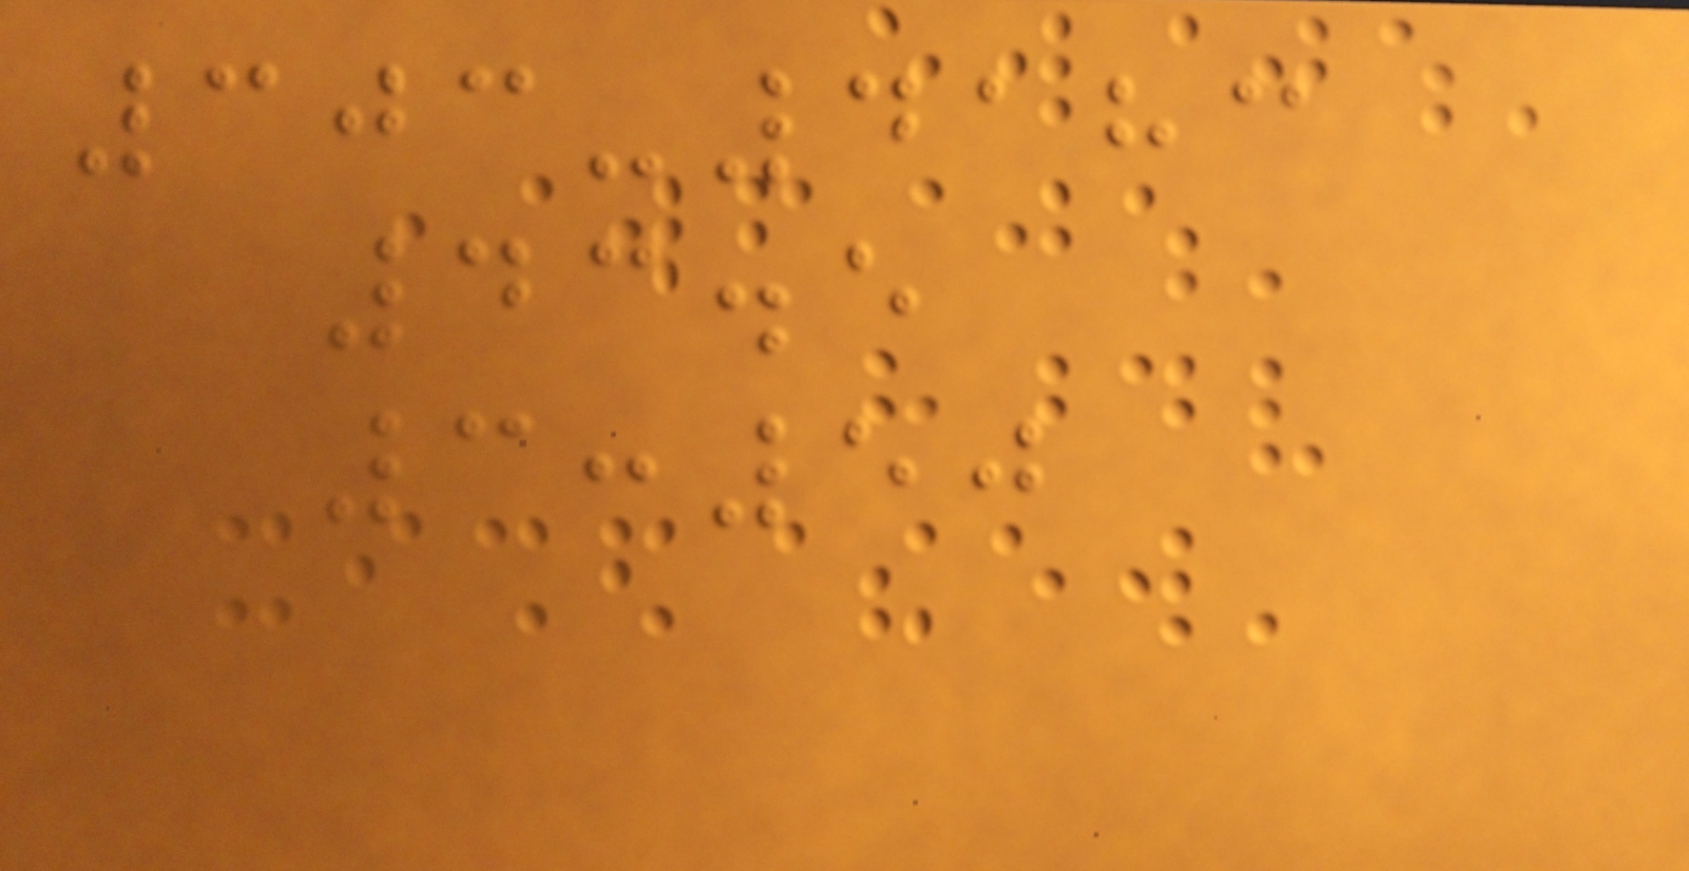303-4183
43.5
3:50
